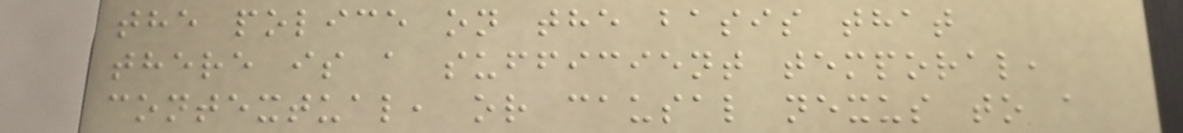the police on the basis that
there is a sufficient temporal,
contextual, or causal nexus to a
